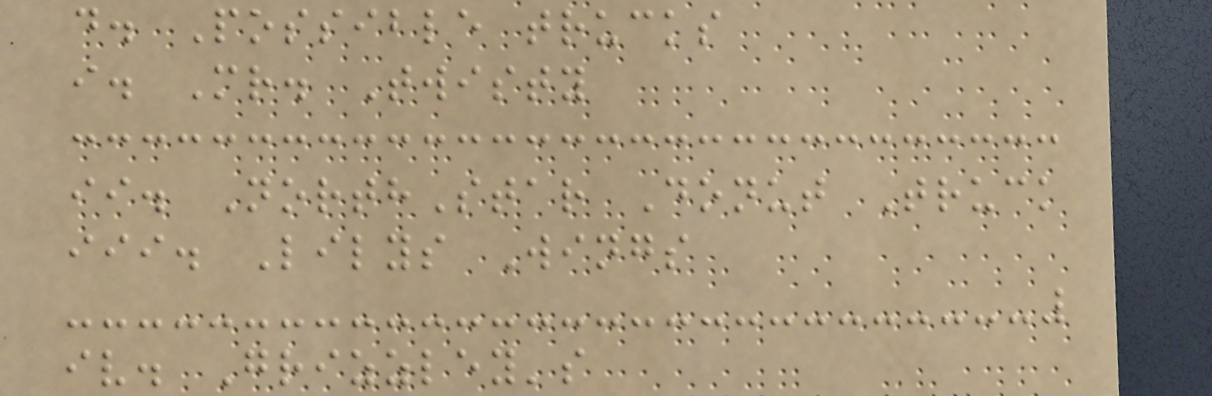d. Possible trucks
i. Mr. Twisty
ii. NorthStar Donut Truck
iii. Lilys Wings
iv. Grizzley's
